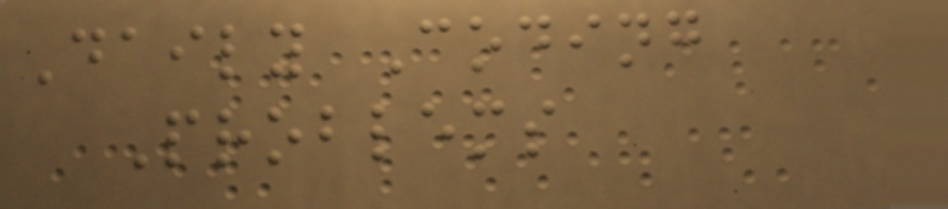Daily Coding
Problems
